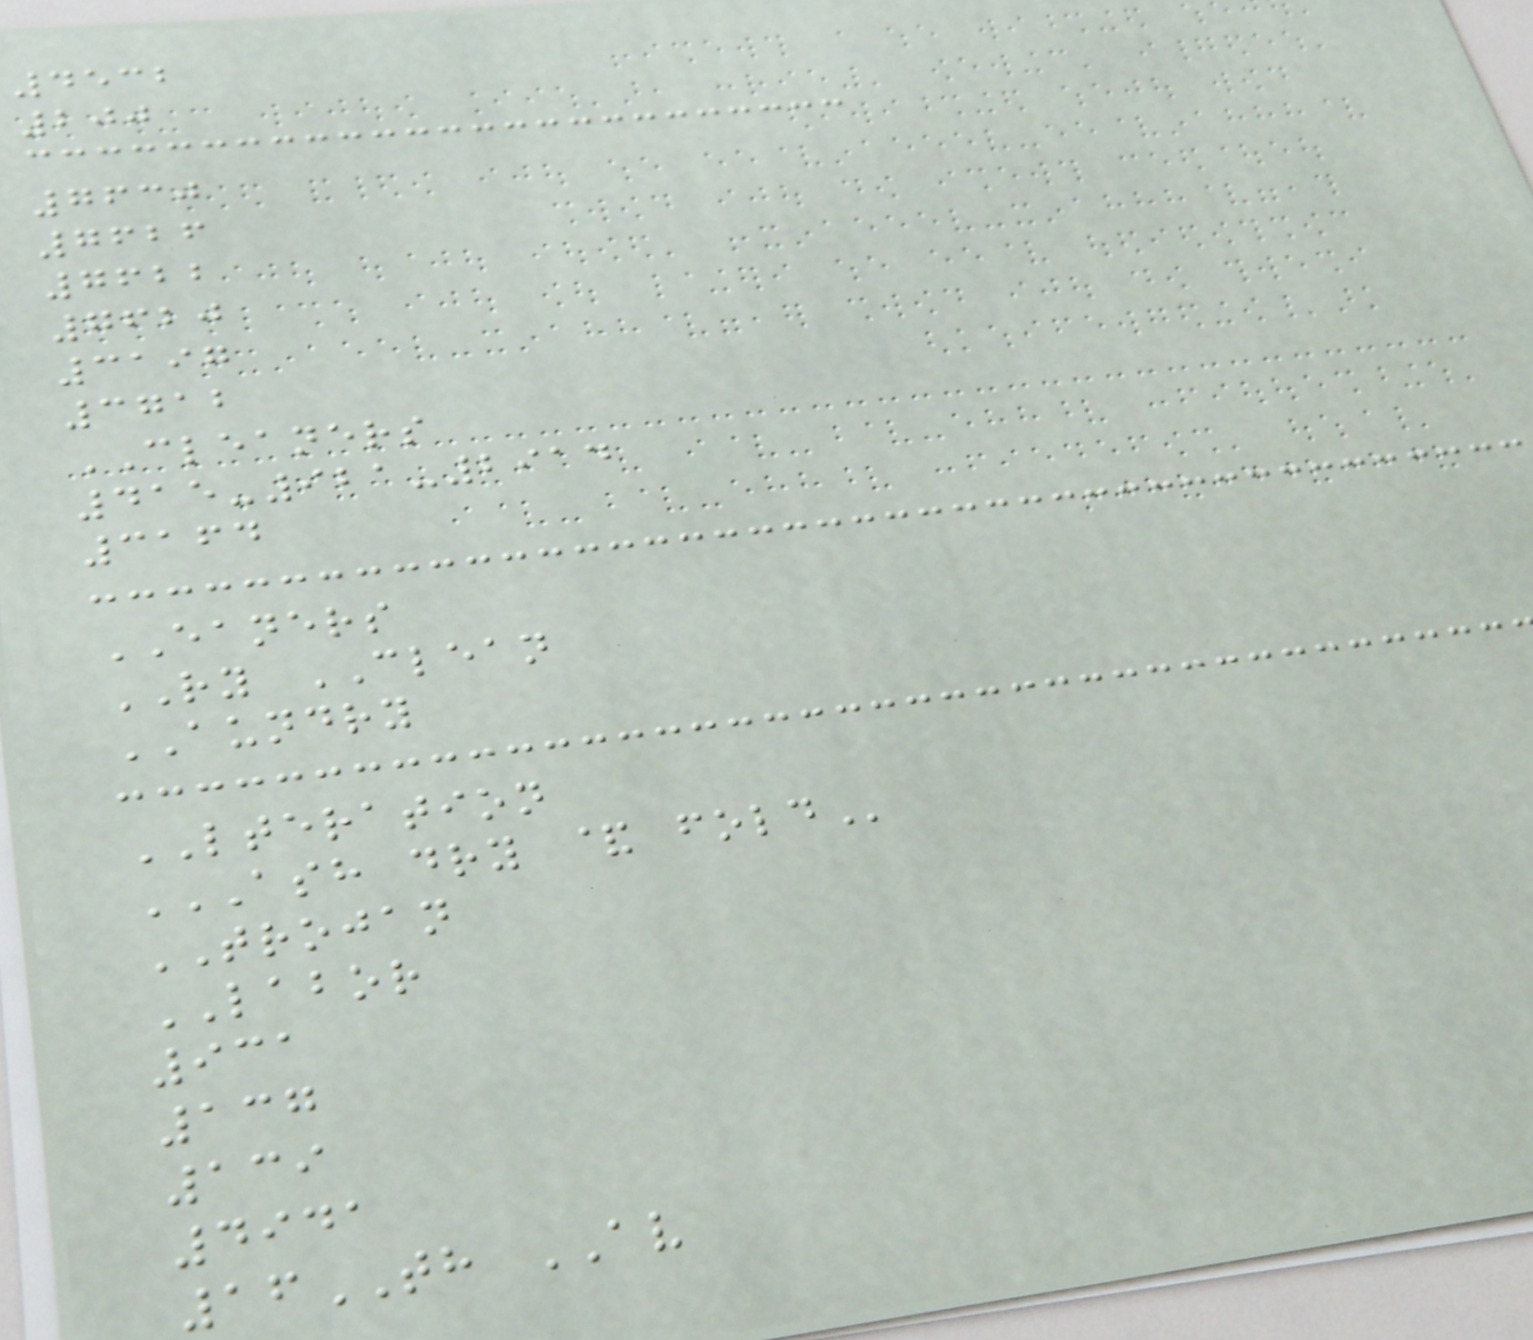4532
200
7630
7626
7622
7620
3197
3712
CLEANERS
415-921-2914
3164
EANERS
RY CLEAN
AUNDRY
LTERATION
ASH DRY & FOLD
TROJAN
LABOR
931
137
139
4941
16TH AV
